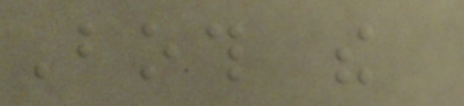Both the
